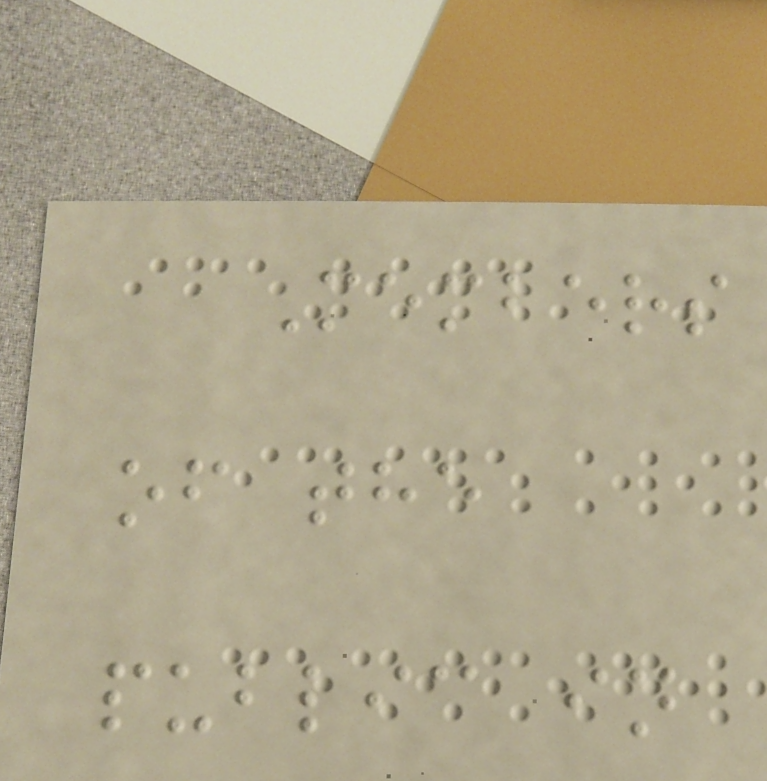Members
of the
public in
